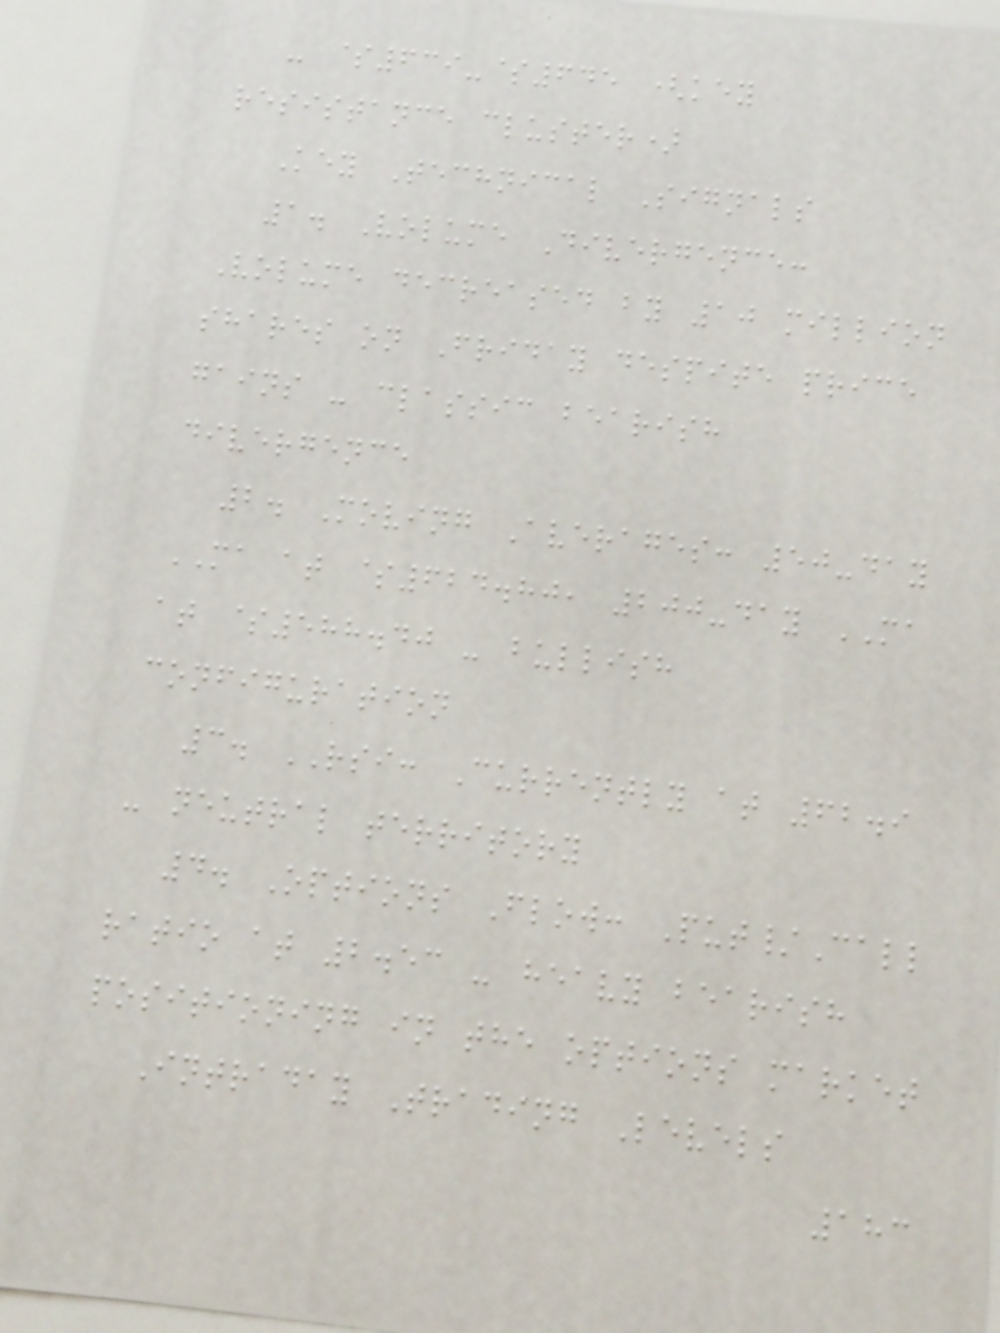- $639-$645 (key
resistance cluster)
Key Technical Signals
1. Volume Divergence:
Volume decreased by 10 million
shares on Friday despite price
gains - classic bearish
divergence
2. Moving Averages: 50-day
MA at $624.80, 200-day MA
at $588.40 - bullish
configuration
3. RSI: Currently at 62.9
- neutral territory
4. Options Flow: Put/Call
ratio at 2.53 - heavy bearish
positioning in the options market
Intraday Trading Levels
183
